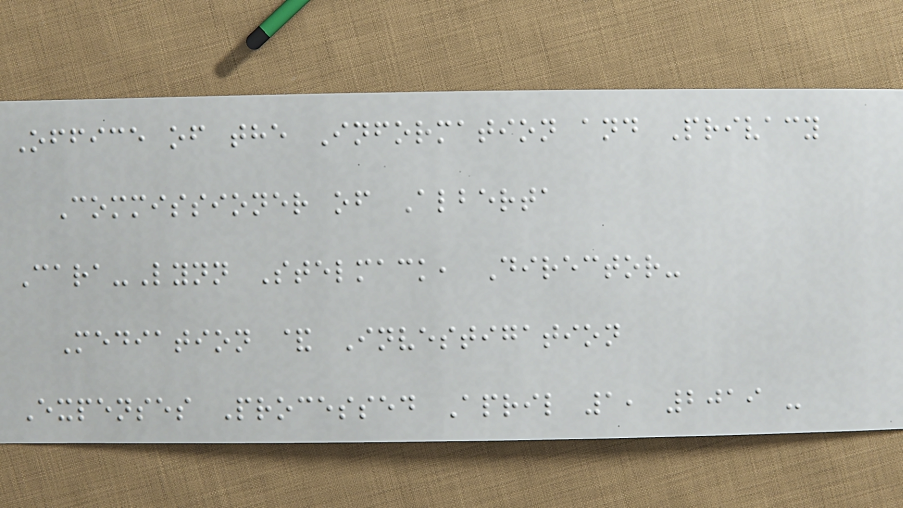Office of the Information and Privacy
Commissioner of Alberta
Cara-Lynn Stelmack, Director-
Mediation & Investigation
Expenses Processed April 1, 2019 -
